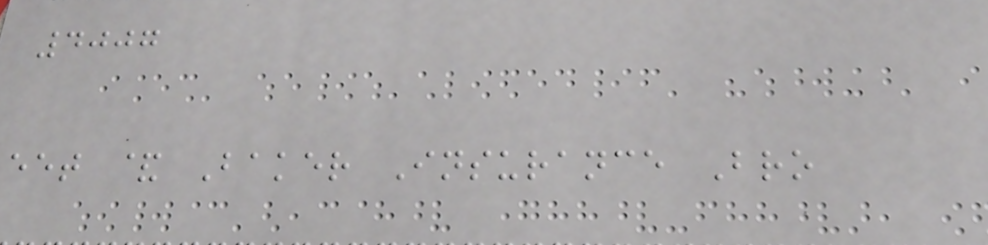4007
eet & Baker Insurance Bro
